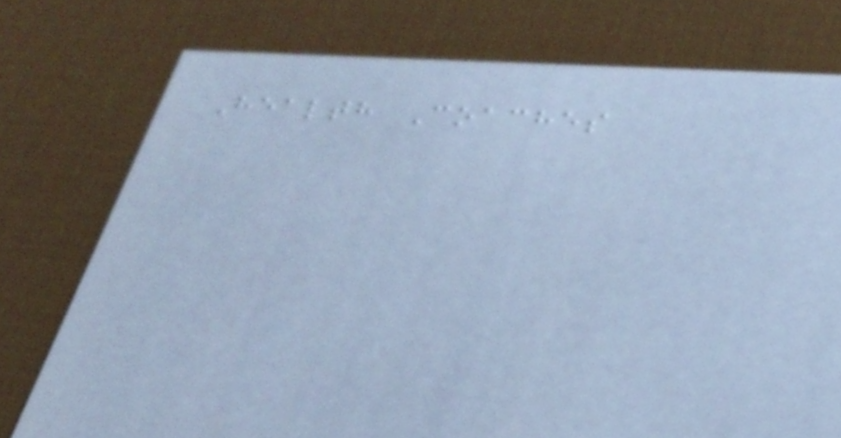Health Coaches
